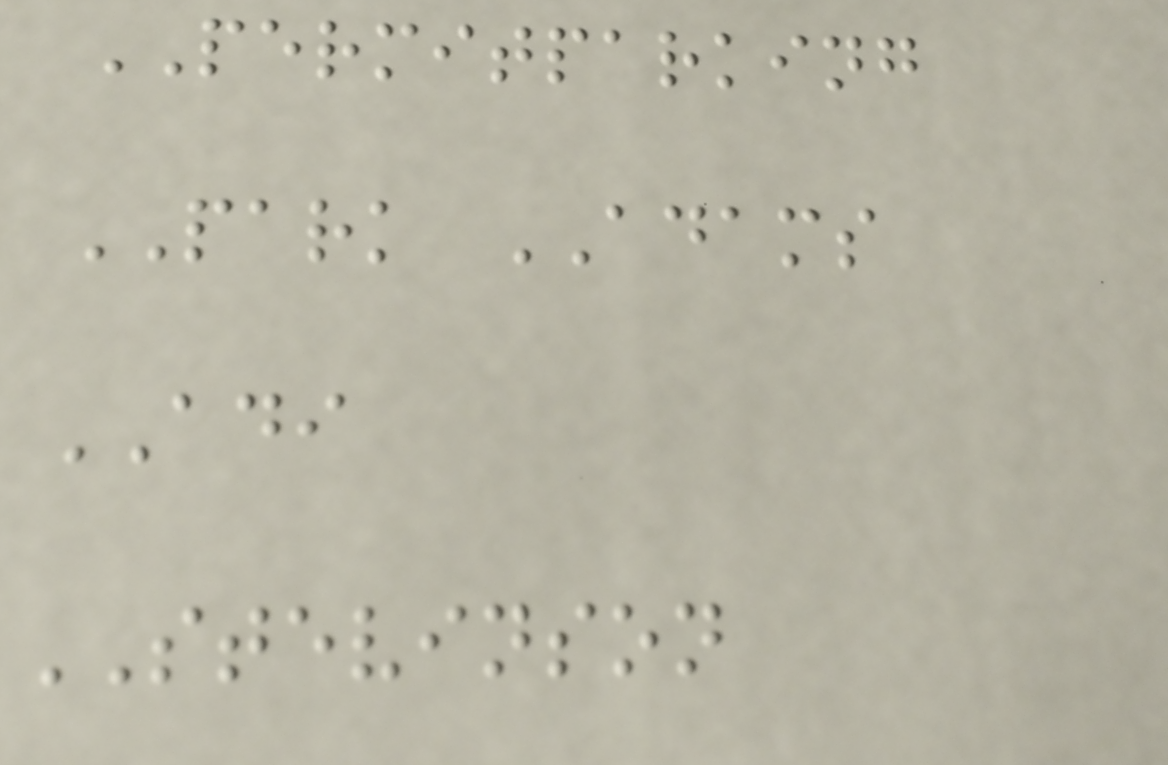PERMITPARKING
PARK ADAMS
ADI
STEVINSON
